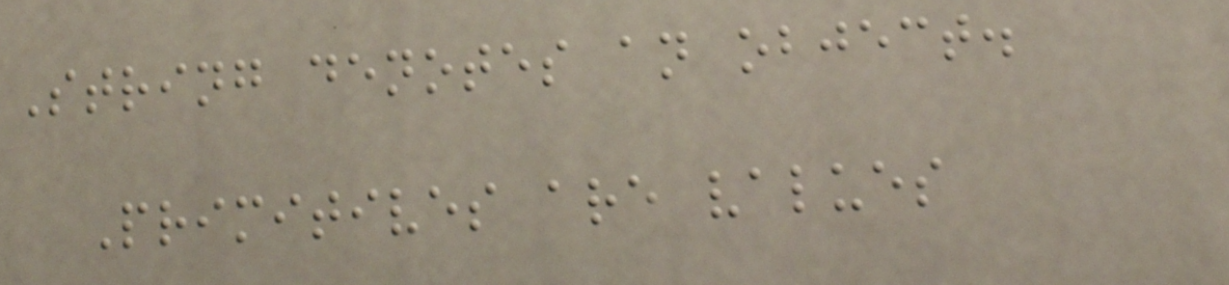String denotes an object.
Primitives are values
